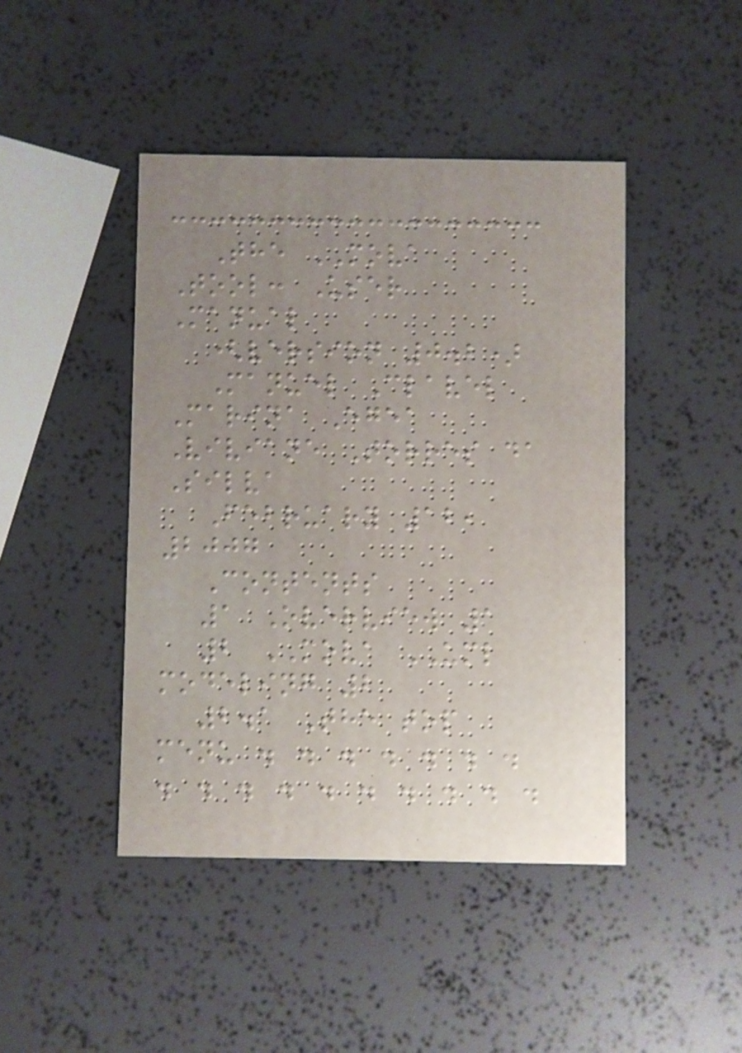The MOVA
Tool: User
Manual
(version 0.2)
Manuel Clavel
Marina Egea
Viviane Torres da
Silva
February 12,
2007
Contents
1 Overview 1
2 MOVA UML
modeling 2
2.1 The top
menu . . . . . . .
. . . . . . . . . .
